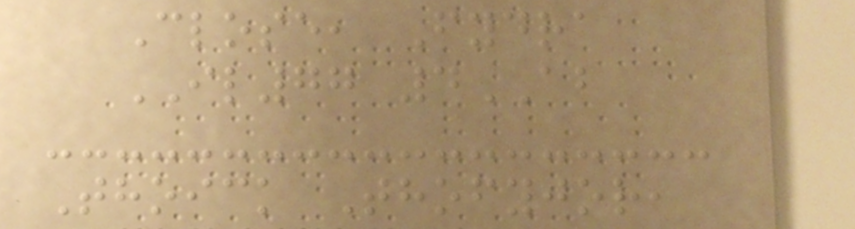Close, Fydra
IL77 4AB
Thoick Thofyjor,
